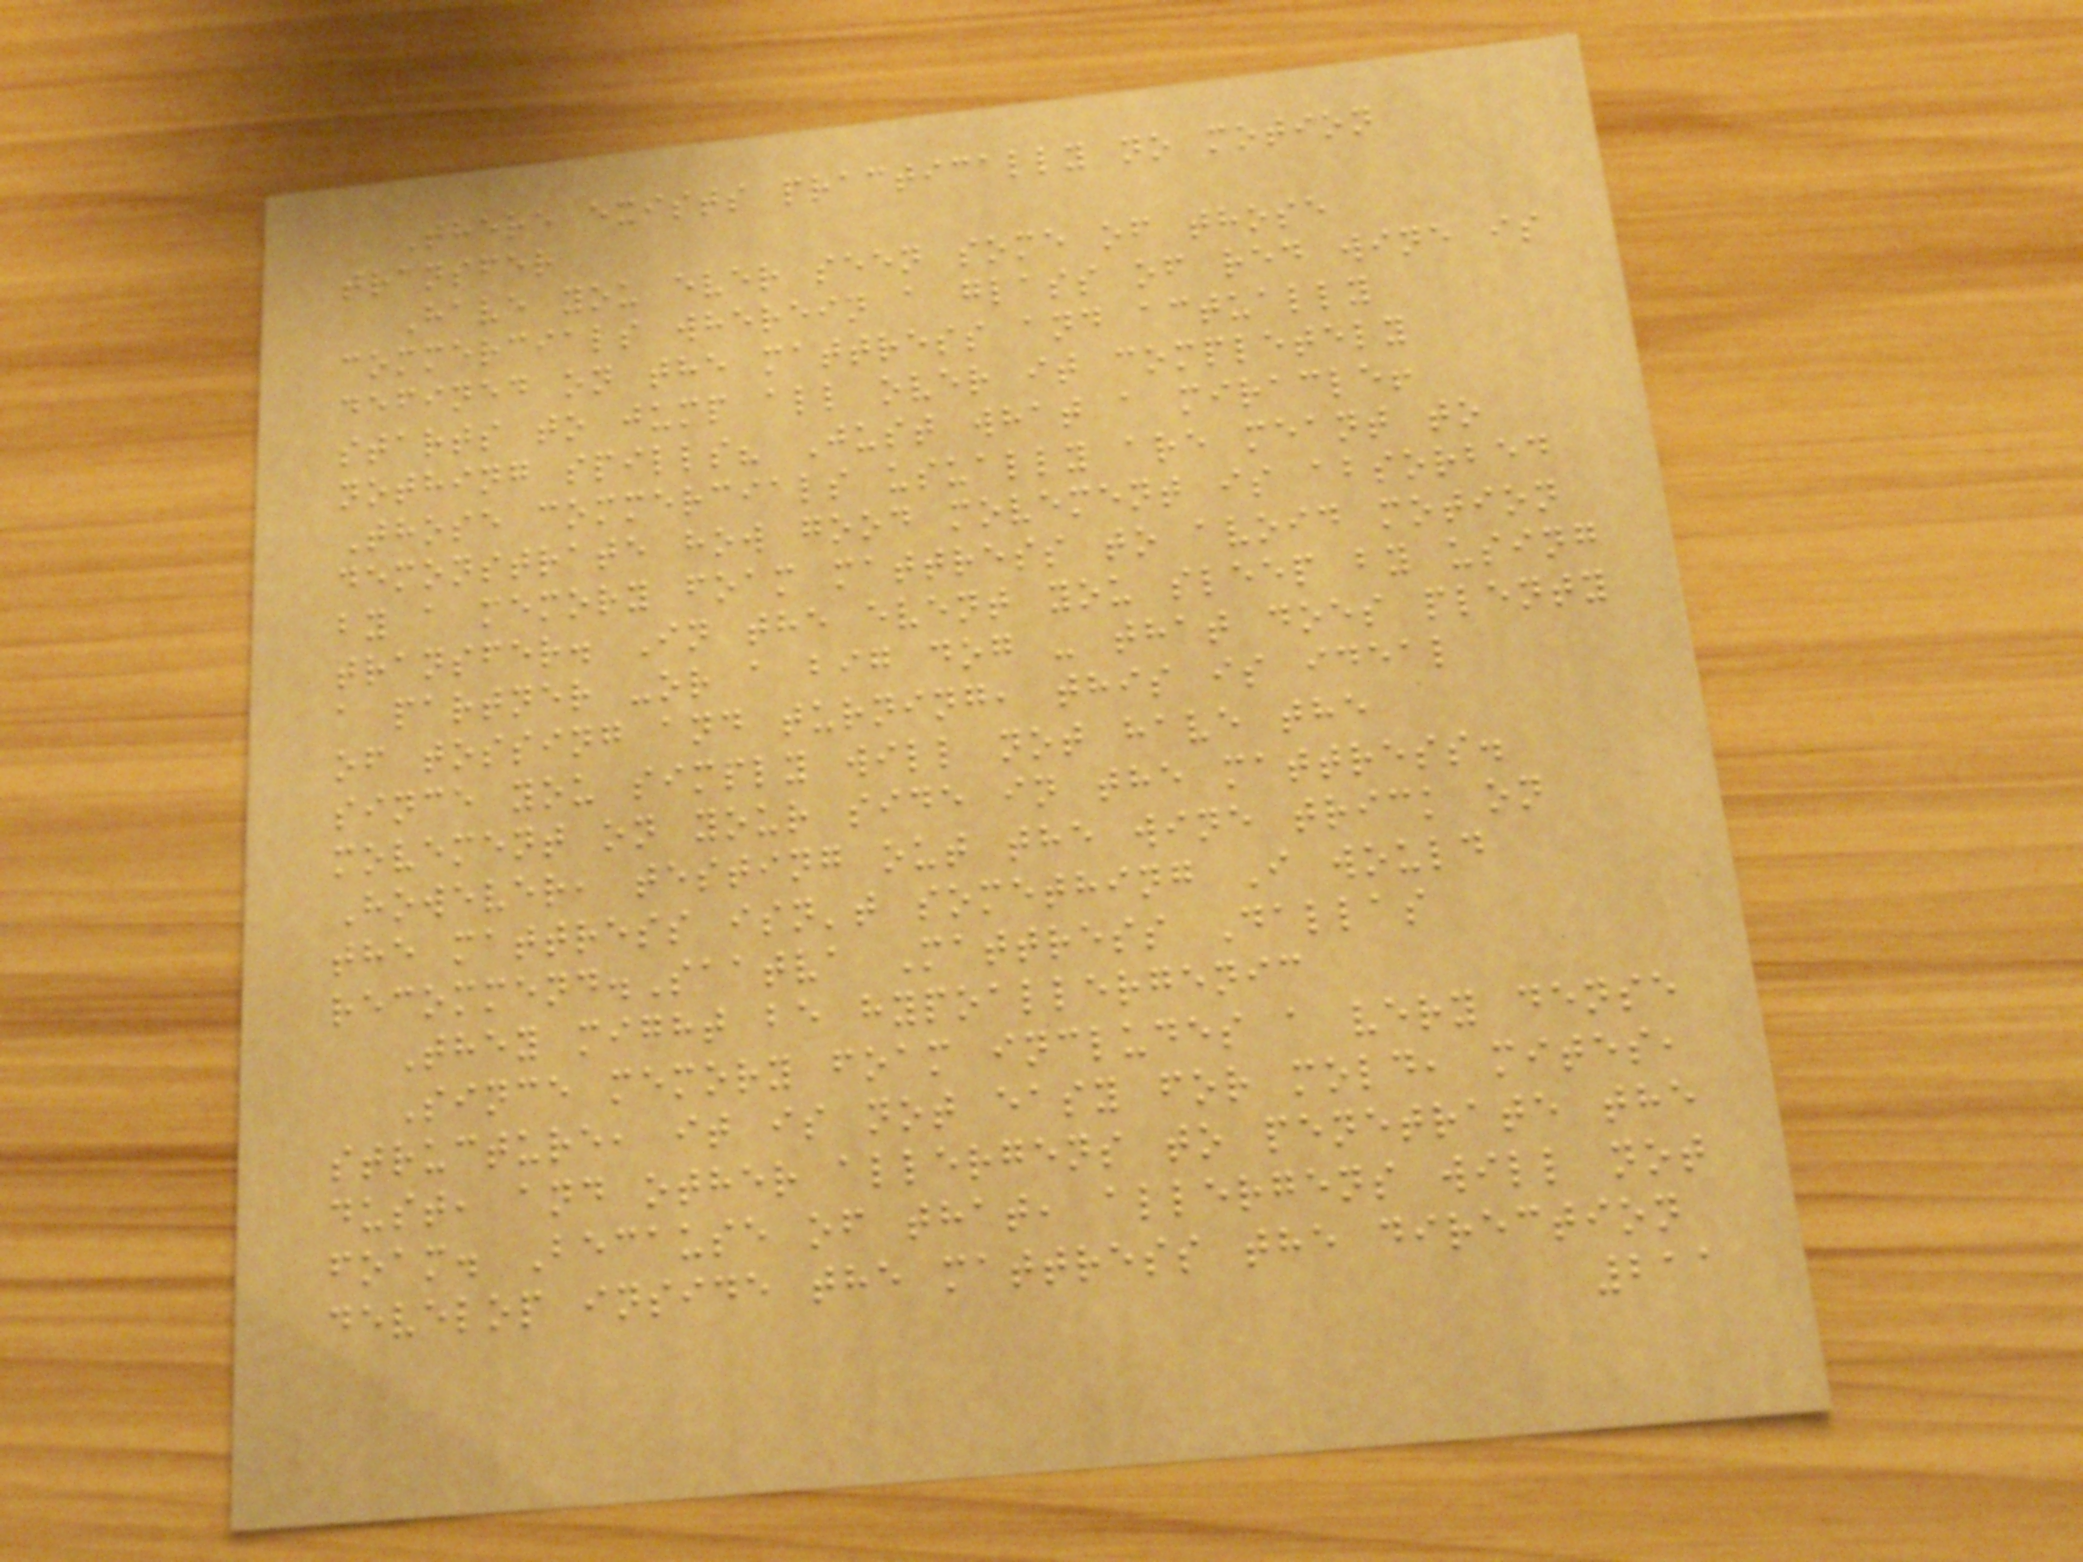There exists practically no motion
transfer
Have you ever seen some of those
commercials wherein a glass of red wine is
defined on the mattress and actually
starts to jump all over it completely
nothing spills? Just what a miracle!
Those commercials usually are meant to
demonstrate how good movement is absorbed
by a memory foam mattress to avoid motion
transfer. In the event you sleep by using
a partner -or a big dog - that does plenty
of tossing and turning, this is ideal
since you simply will not have the
movement on your side in the mattress.
However, testing out the wine trick on
the mattress isn't something I would
recommend.Saatva Mattress Dallas
They might be hypoallergenic
Since memory foam includes a very dense
structure, it is not easy for mold, mites,
dust, and other allergens to penetrate the
foam. Because of that, allergens will not
develop inside the mattress the direction
211
